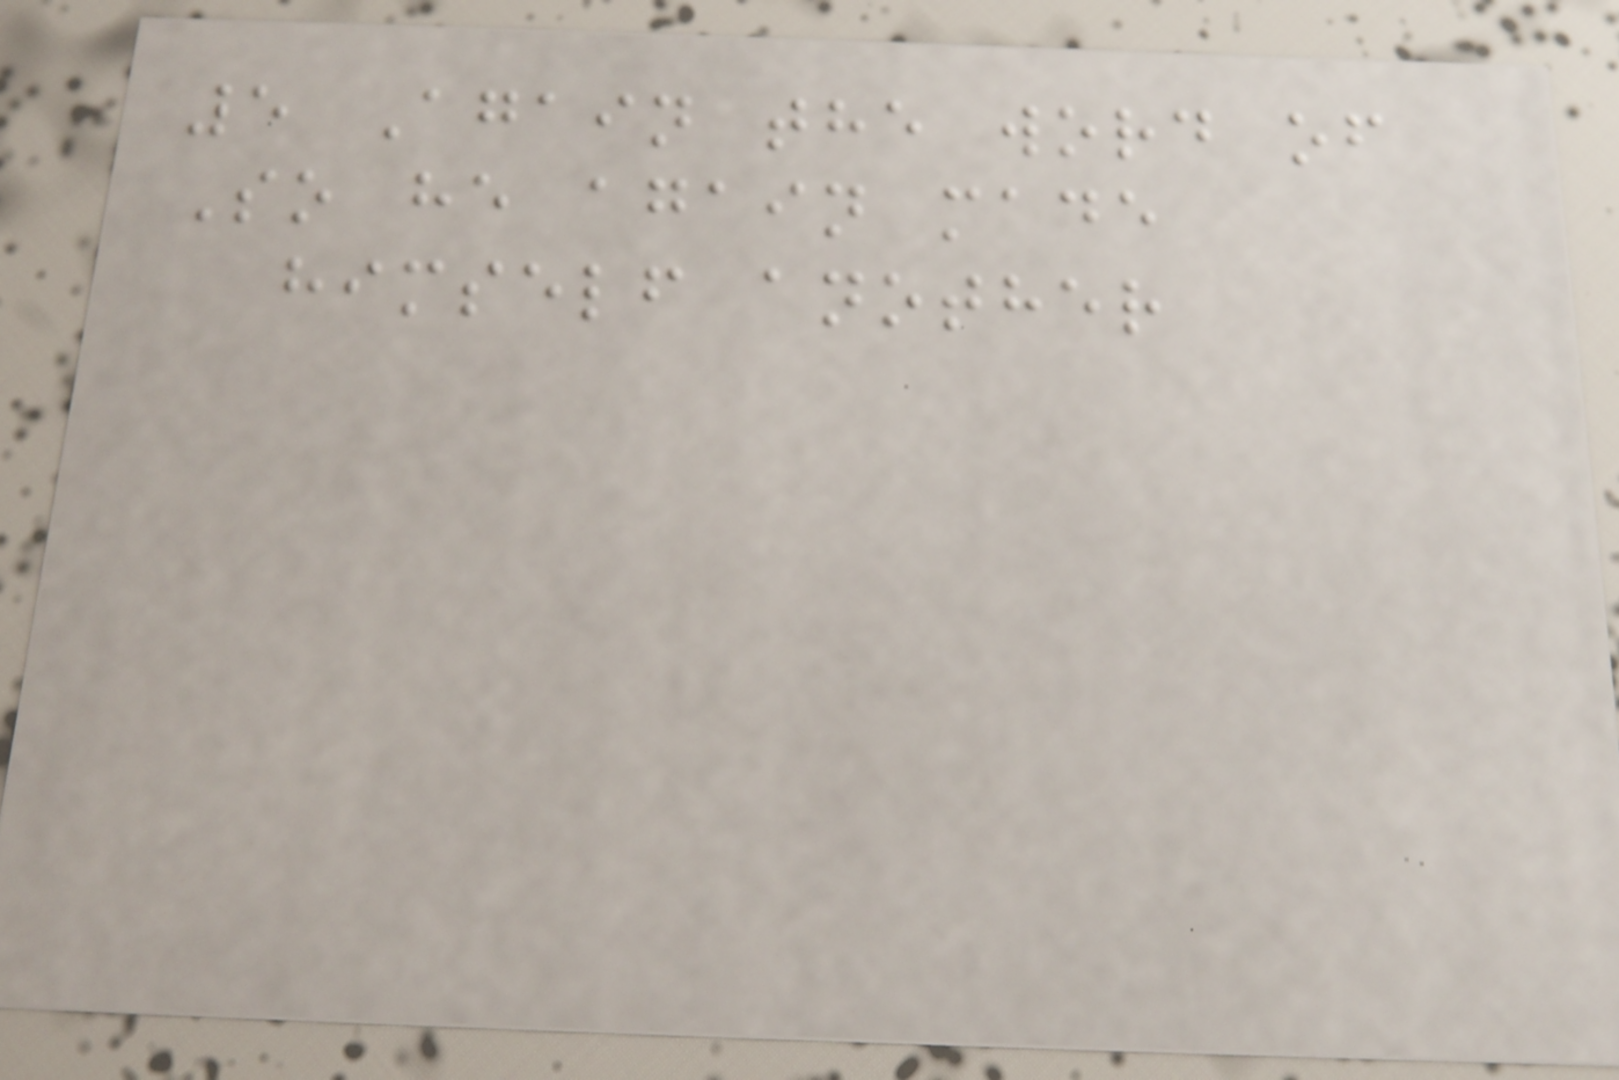5 Again the word of
So he again made
himself another
